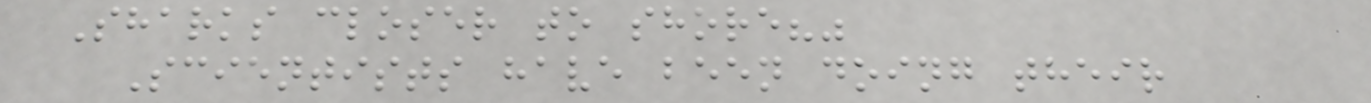Sharks closer to shore?"
Scientists have been doing their
